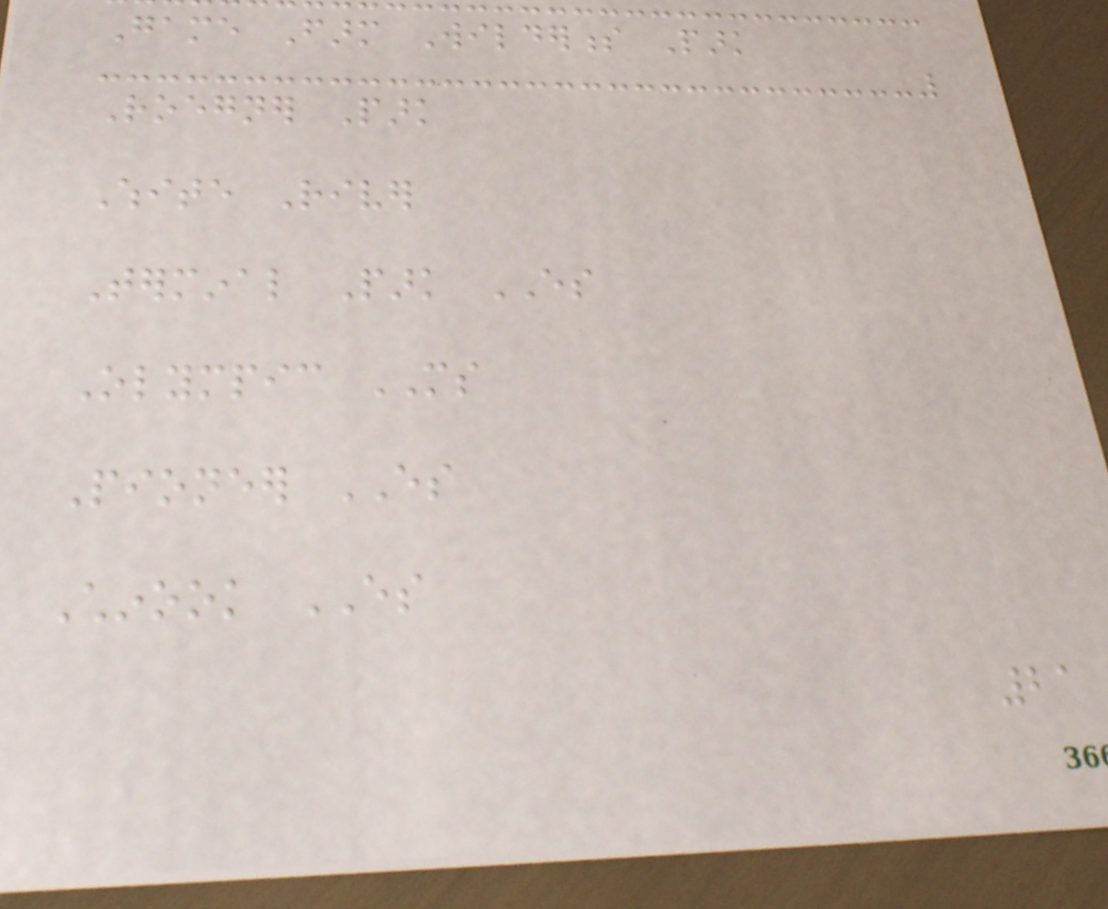Game Farm Wilderness Park
Roegner Park
White River
Terminal Park ES
Olympic MS
Pioneer ES
Chinook ES
21
